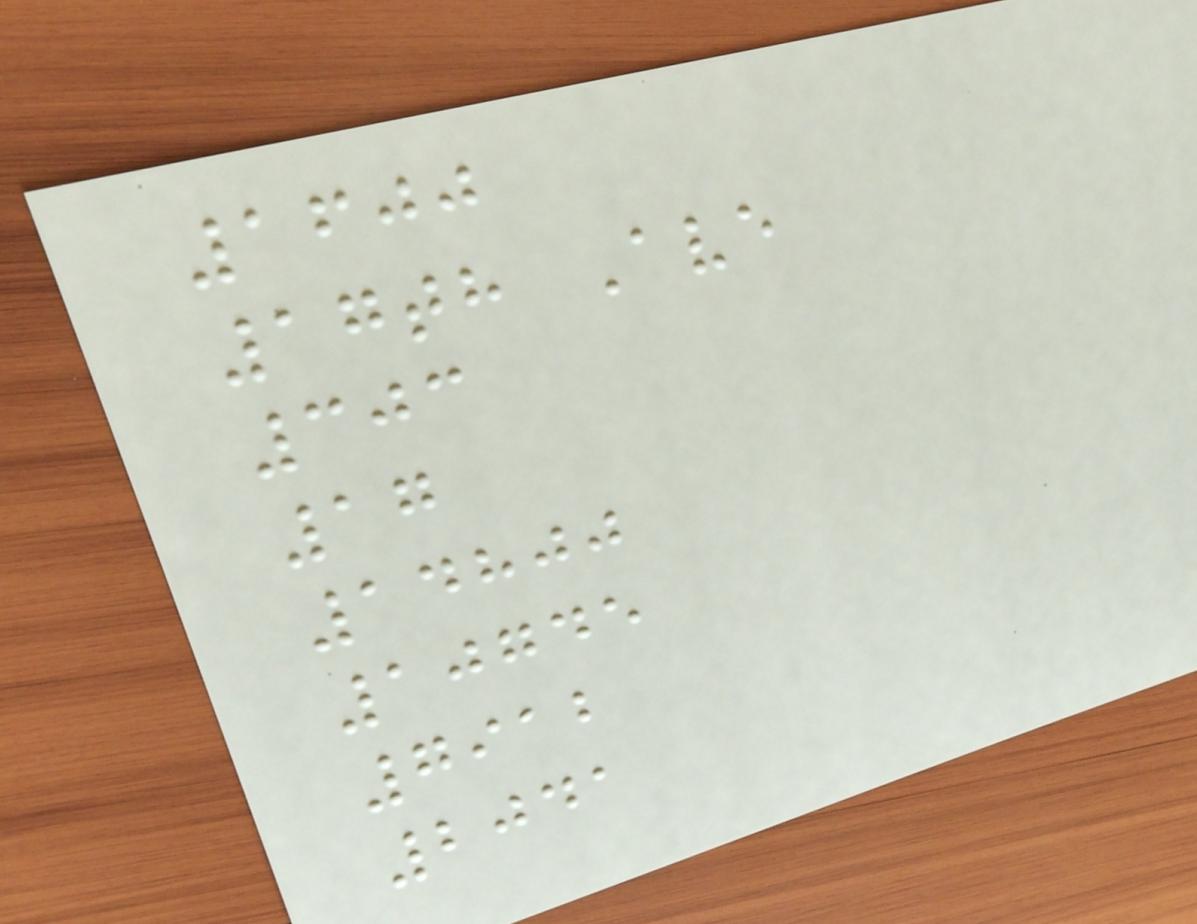1600
17th Ave
303
17
14800
10745
7912
2041
